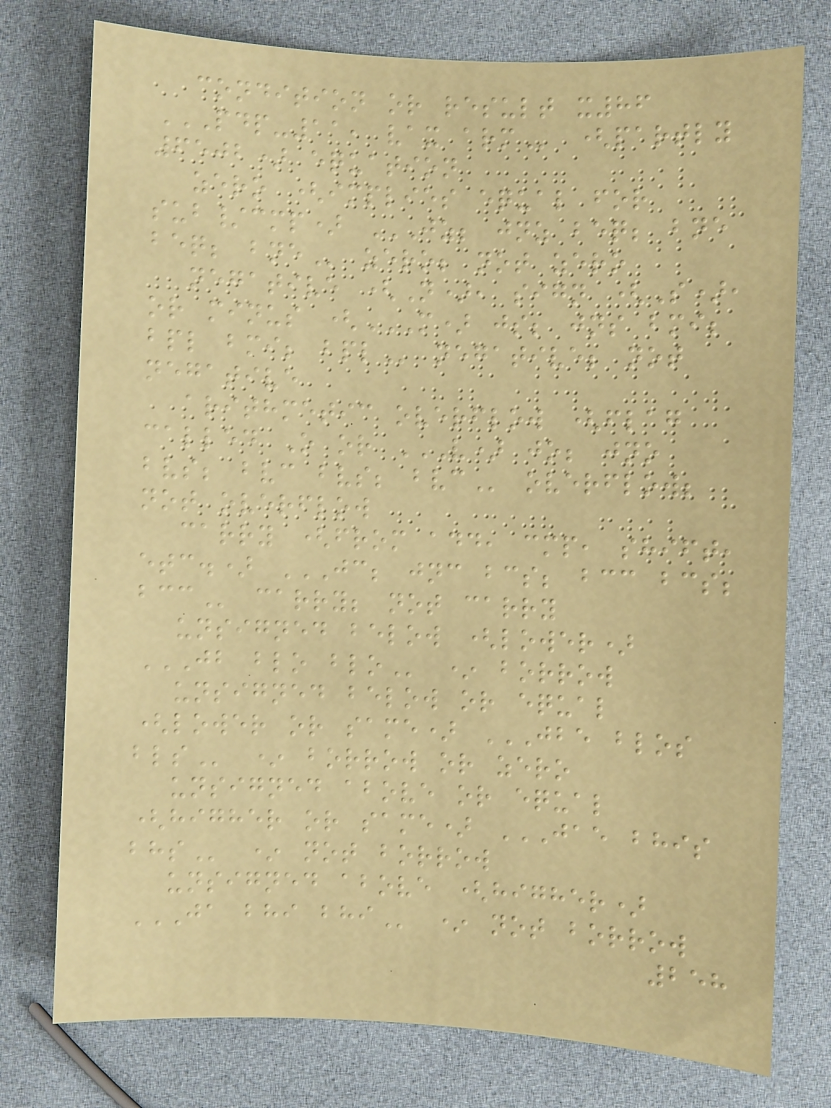condition or result x86
PDP-11, VAX ARM (partly
6502) equation
zero (implies equal for
sub/cmp) JZ; JNZ BEQ; BNE
BEQ; BNE zero; not zero
negative (N), sign (S),
or minus (M) JS; JNS BMI;
BPL BMI; BPL negative; not
negative
arithmetic overflow (flag
called O or V) JO; JNO
BVS; BVC BVS; BVC overflow;
not overflow
carry (from add, cmp, shift,
etc.) JC; JNC BCS; BCC BCS;
BCC carry; not carry
unsigned below (lower)
JB BLO BLO * borrow
unsigned below or equal
(lower or same) JBE BLOS
BLS * borrow or zero
unsigned above or equal
(higher or same) JAE BHIS
BHS * not borrow
unsigned above (higher)
JA BHI BHI * not borrow
258
